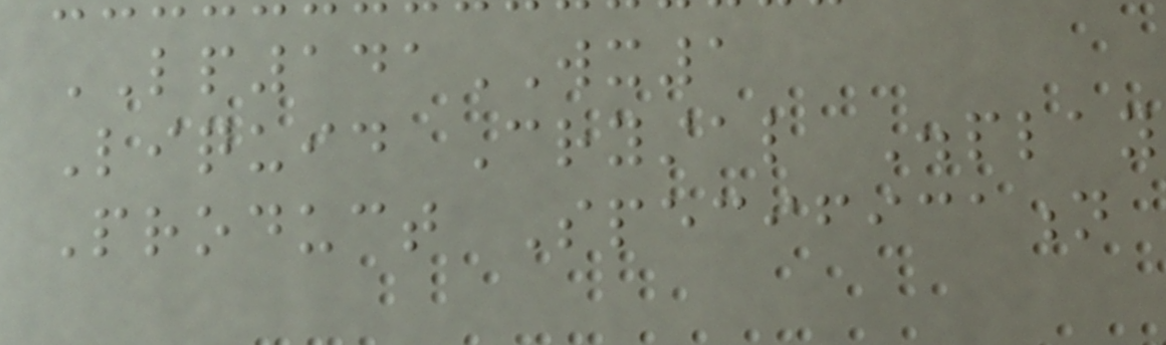LP141WX1
Liquid Crystal Display
Product Specification
